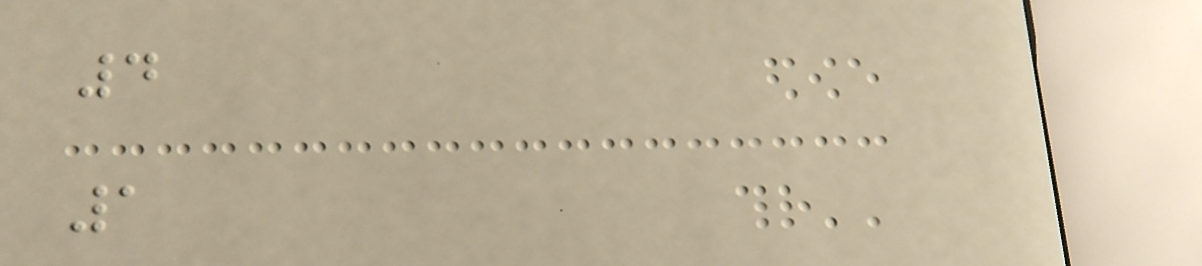4
1
